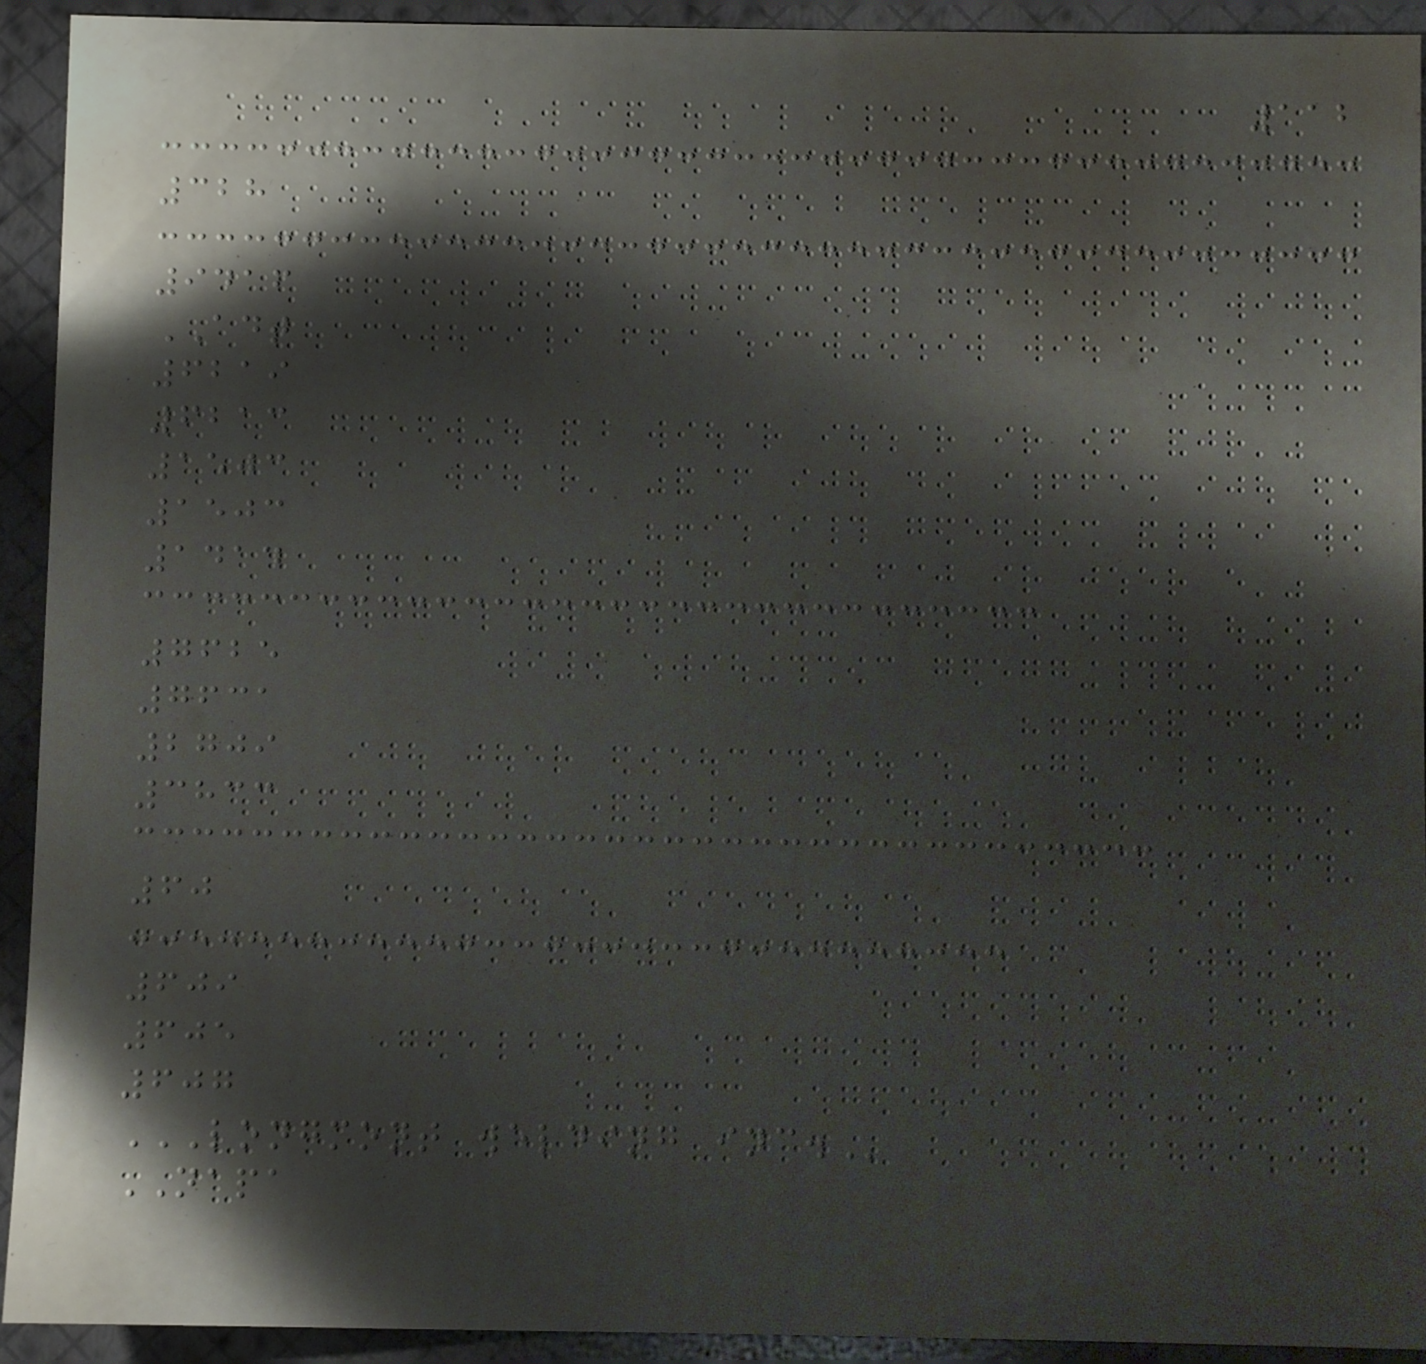112
328
9416
ADT
6219
6213
1503
1503
1414
7625
7631
2709
3833
60
609
605
607
LONGMONT WELDING INC.
NAPA
